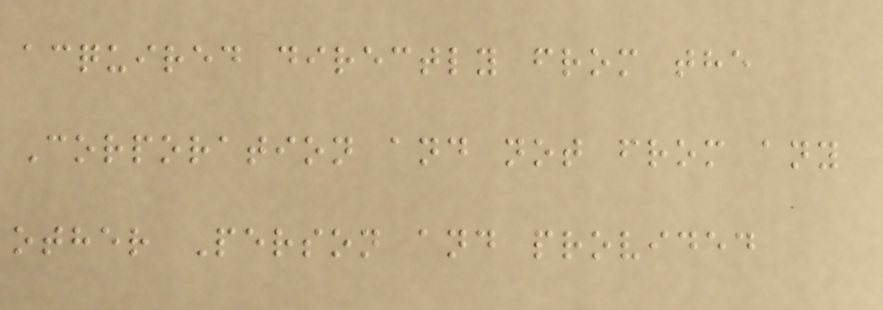acquired directly from the
Corporation and not from any
other Person and provided
